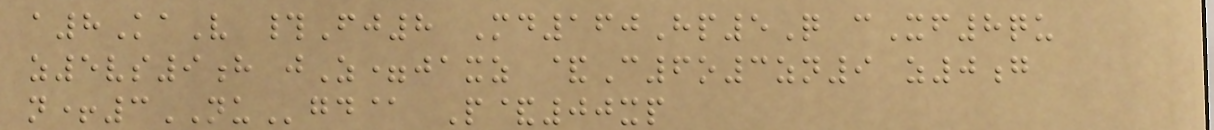a8KaV #Fj8 Md160Hp5Q cXf8qu
z5vs9h jZ=jaxz &C6o3zn9 z0g
n+3NUgd@ P&00xp
